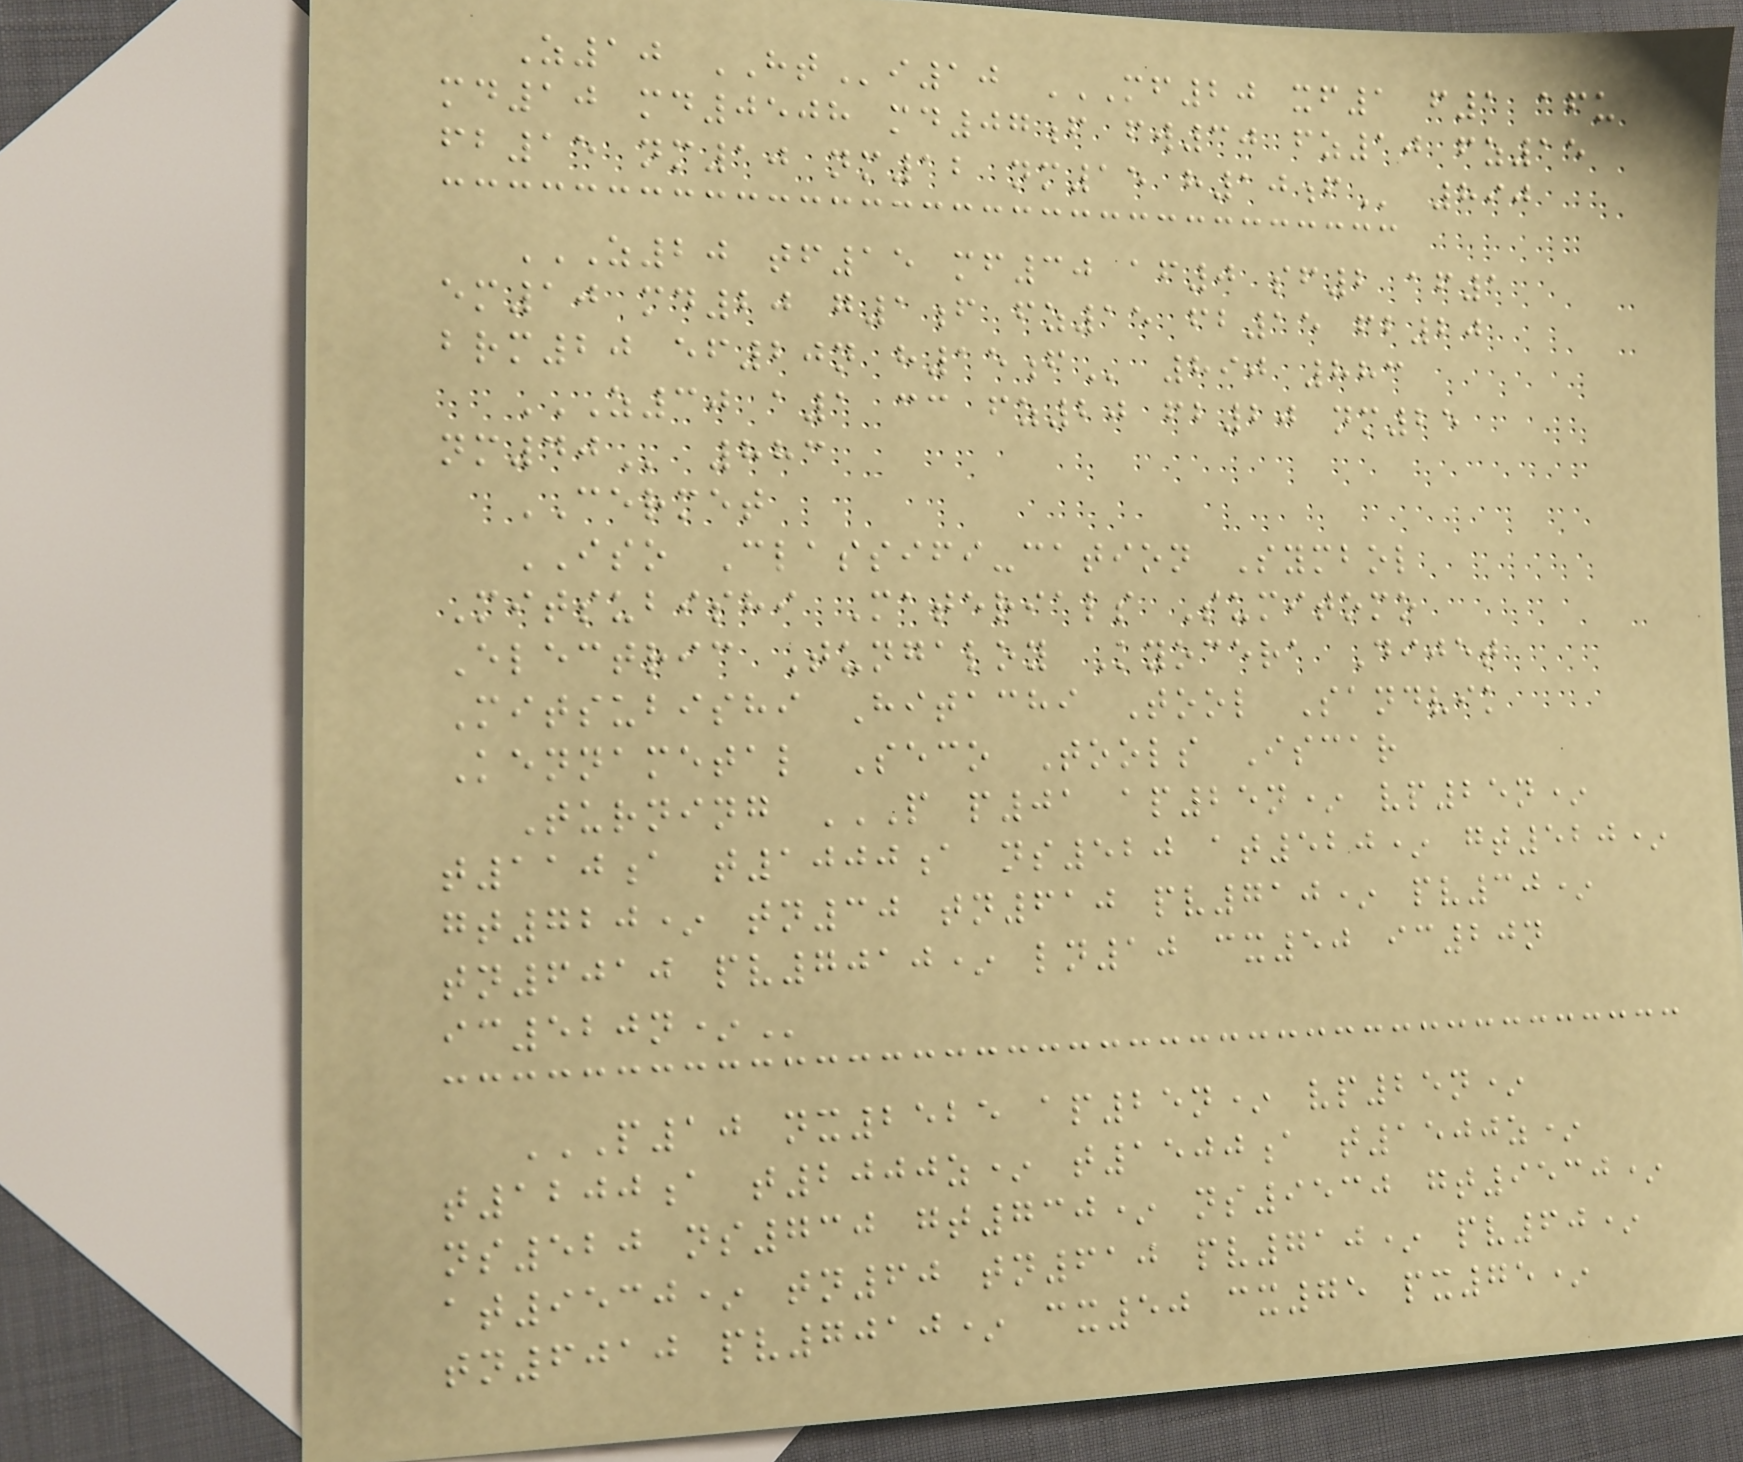Z10 HTi10 MF20 XF1 F1 AFU
MD10 MD0508 MD07F FW30 FZ10 FZ15
FB15 NM10 NM12 NM15 H10F 890
Z20 TF15 MF30 AF0 SF2 AF1
EM10 MD20 G1F FZ15 FB15 FB20
BRM20 EF20N H15F 890 883
Z30 A1 CC FZ20 FB20 NM25
NM40 883
CERMET
ISO Classifi-cation Symbol
Mitsubishi Materials Sumitomo
Electric Tungaloy Kyocera Dijet
Mitsubishi Hitachi Tool Sandvik
Kennametal Seco Tools Iscar
Turning P P01 AP25N* VP25N*
T110A T1000A NS520 AT520* GT520*
GT720* TN30 TN610 PV710* PV30*
TN6010 PV7010* LN10 CX50 IC20N
IC520N*
P10 NX2525 AP25N* VP25N*
T1200A T2000Z* T1500A T1500Z*
NS520 NS730 GT730* NS9530 GT9530*
AT9530* TN60 TN610 PV710* PV60*
TN6010 PV7010* CX50 CX75 PX75*
